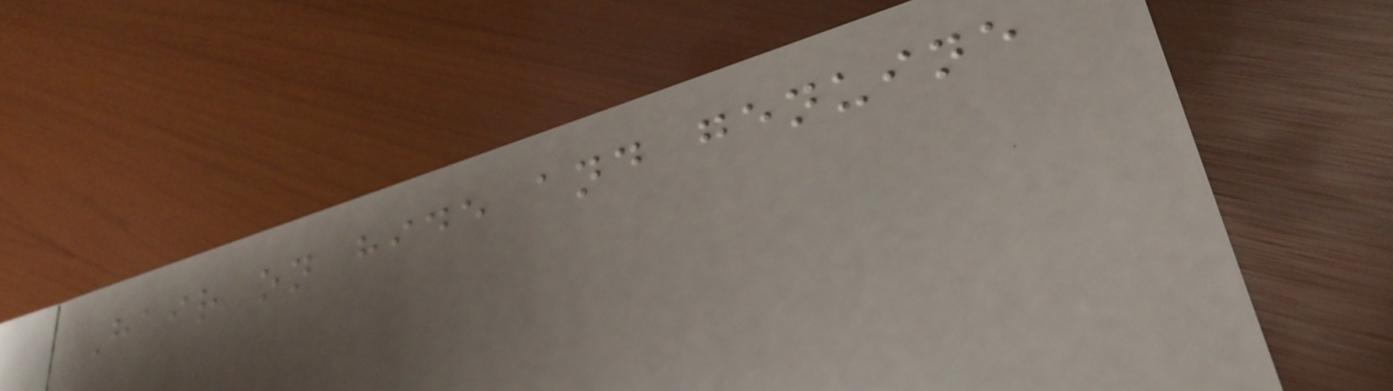Hair on hide and genuine
